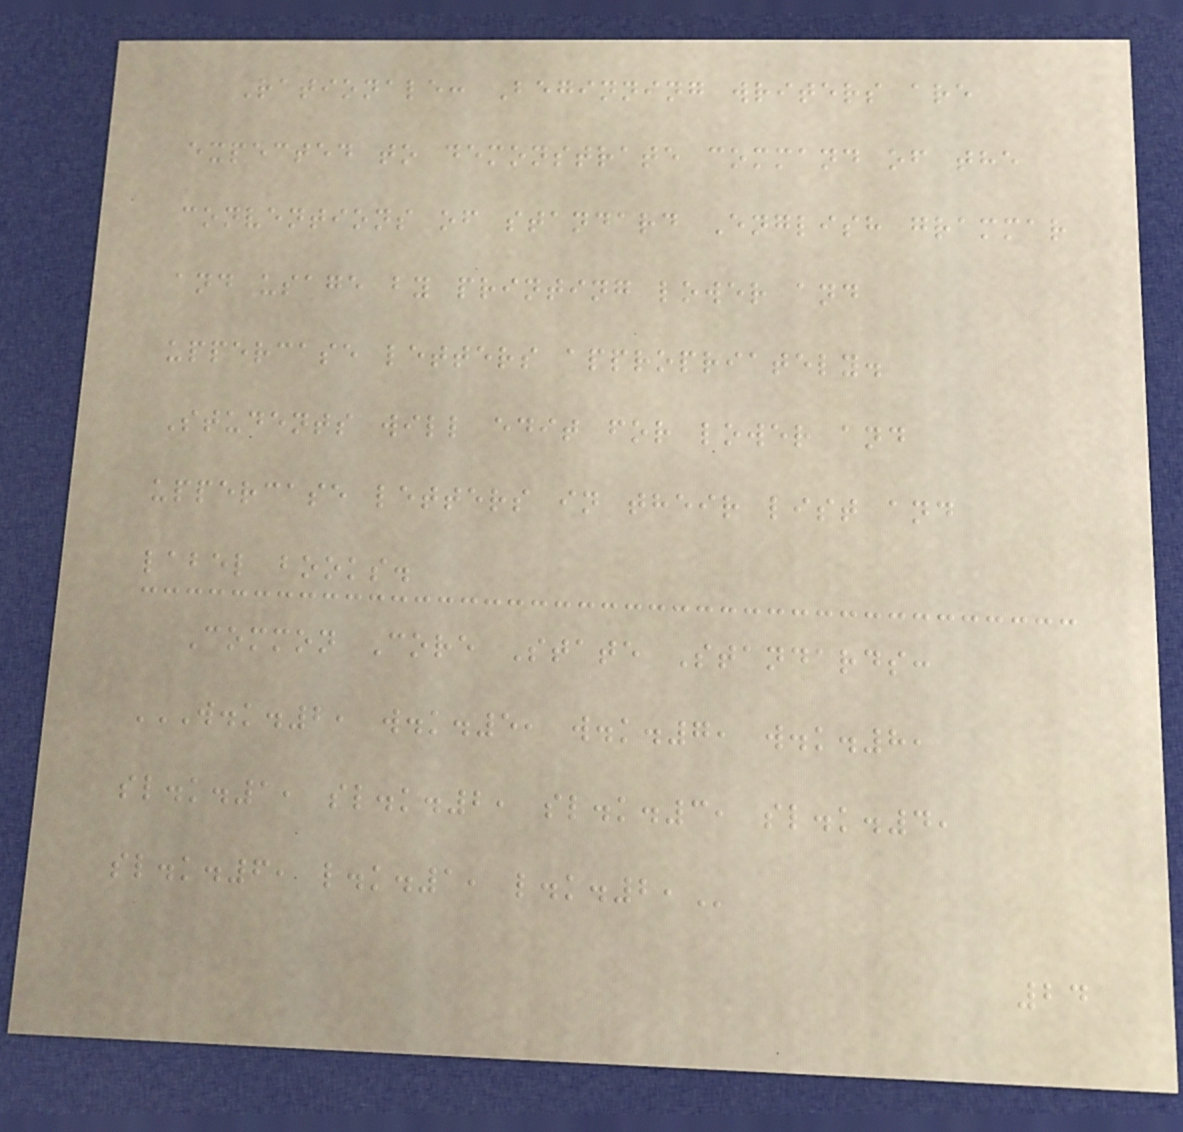Rationale: Beginning writers are
expected to demonstrate command of the
conventions of standard English grammar
and usage by printing lower and
uppercase letters appropriately.
Students will edit for lower and
uppercase letters in their list and
label books.
Common Core State Standards:
W.K.2, W.K.5, W.K.7, W.K.8,
SL.K.1, SL.K.2, SL.K.3, SL.K.4,
SL.K.6, L.K.1, L.K.2,
24
